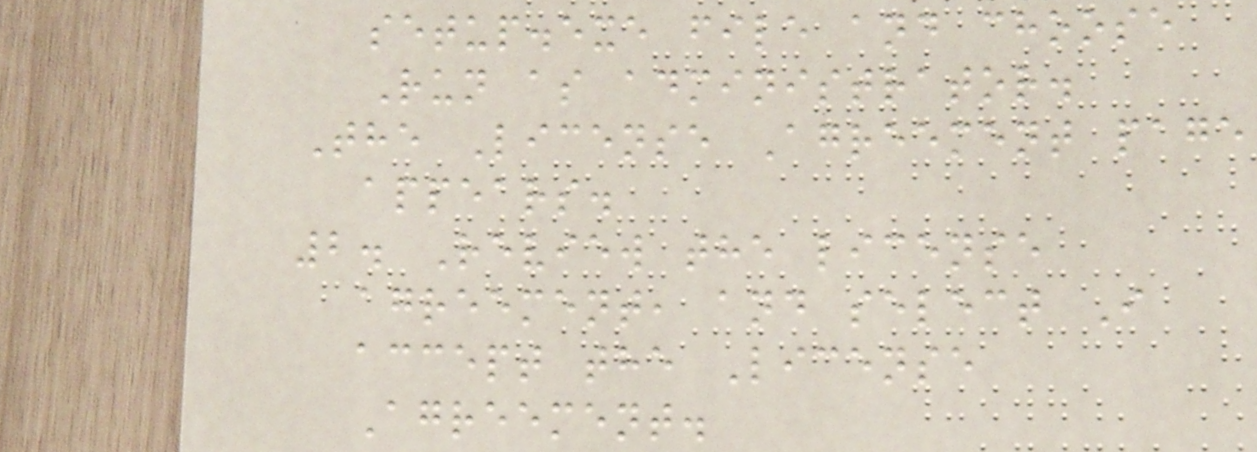setup.exe file and choose
Run as administrator.
The License Agreement page
appears.
2. Review the license
agreement, and select I
accept the License
Agreement.
